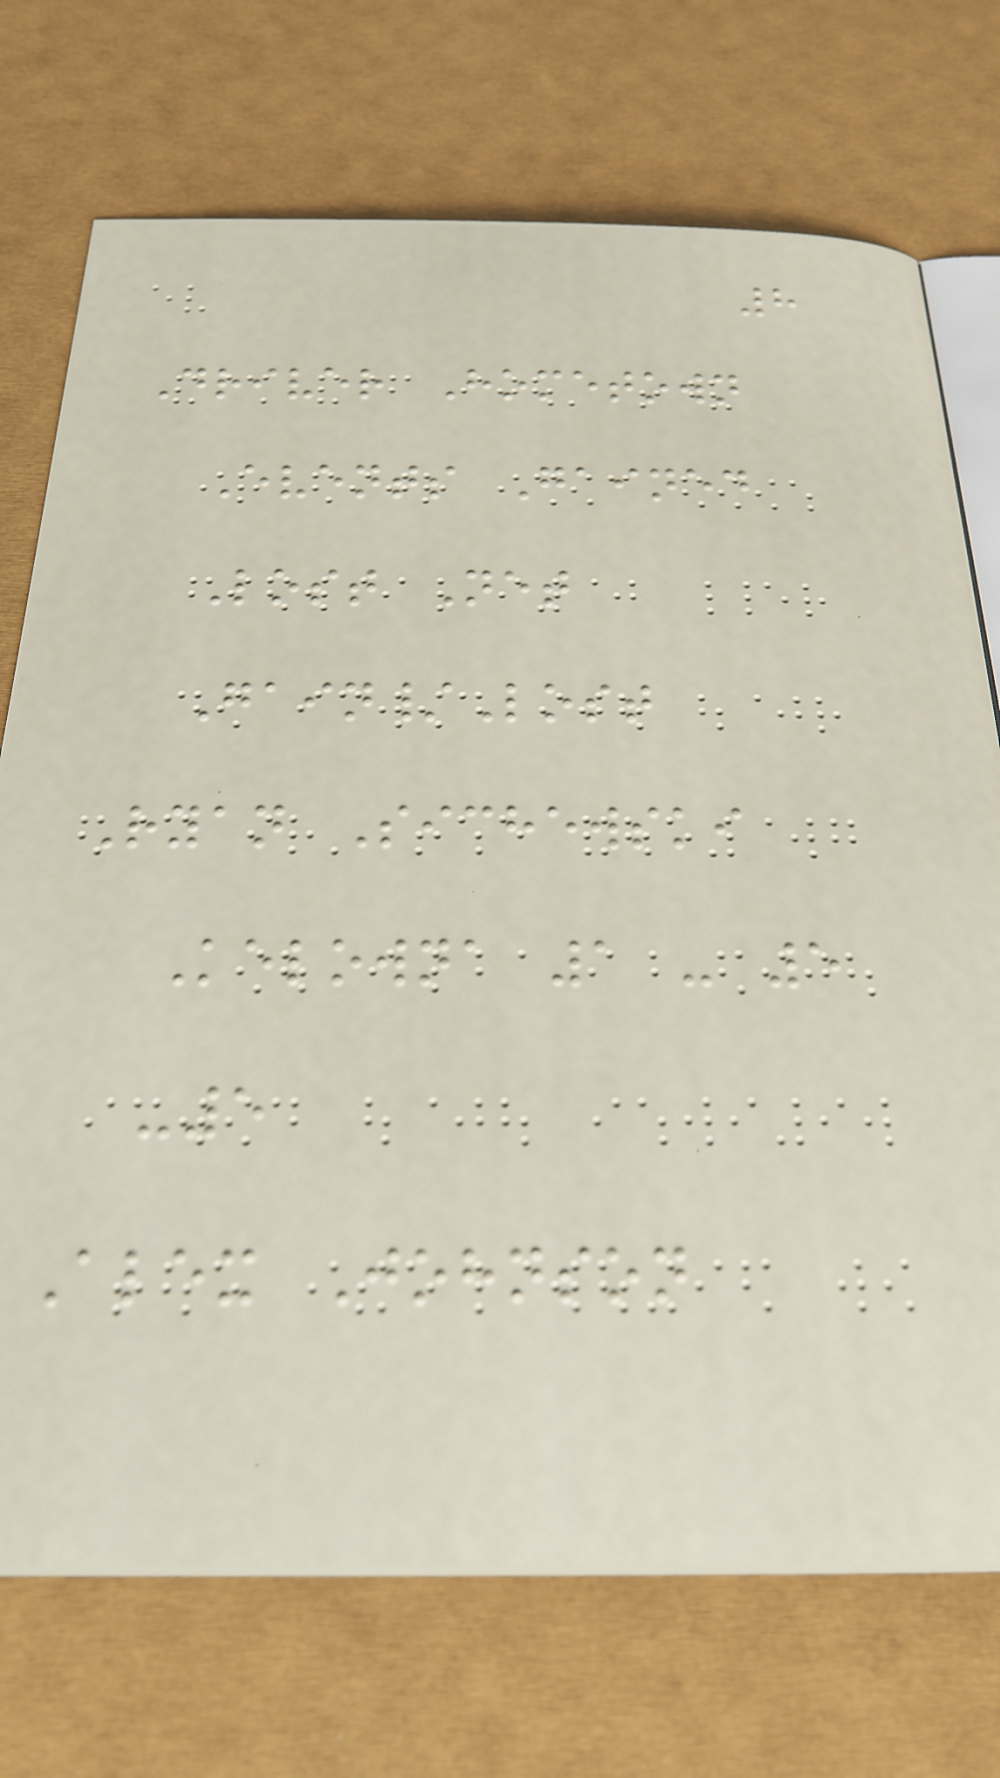8
Driver Hometown
Events Gained
Lost Net
Gain/Lost
Ryan Sichewski
Kelowna 1 - 5
-5
Alex Johnson
